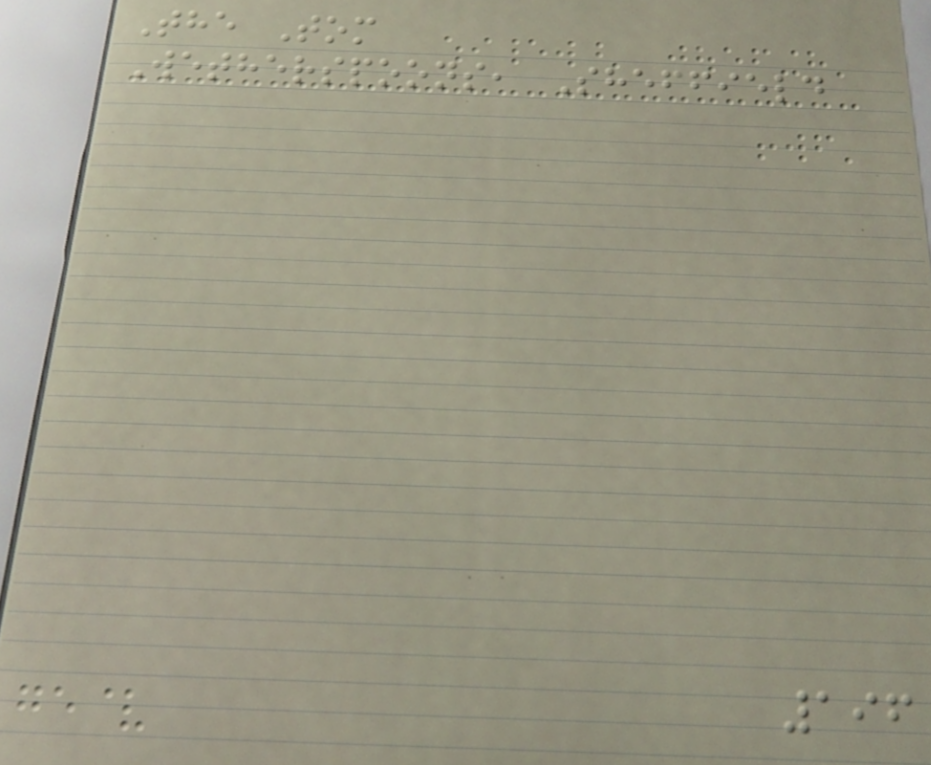The Tom
Wetherspoons, Sheffield
196
